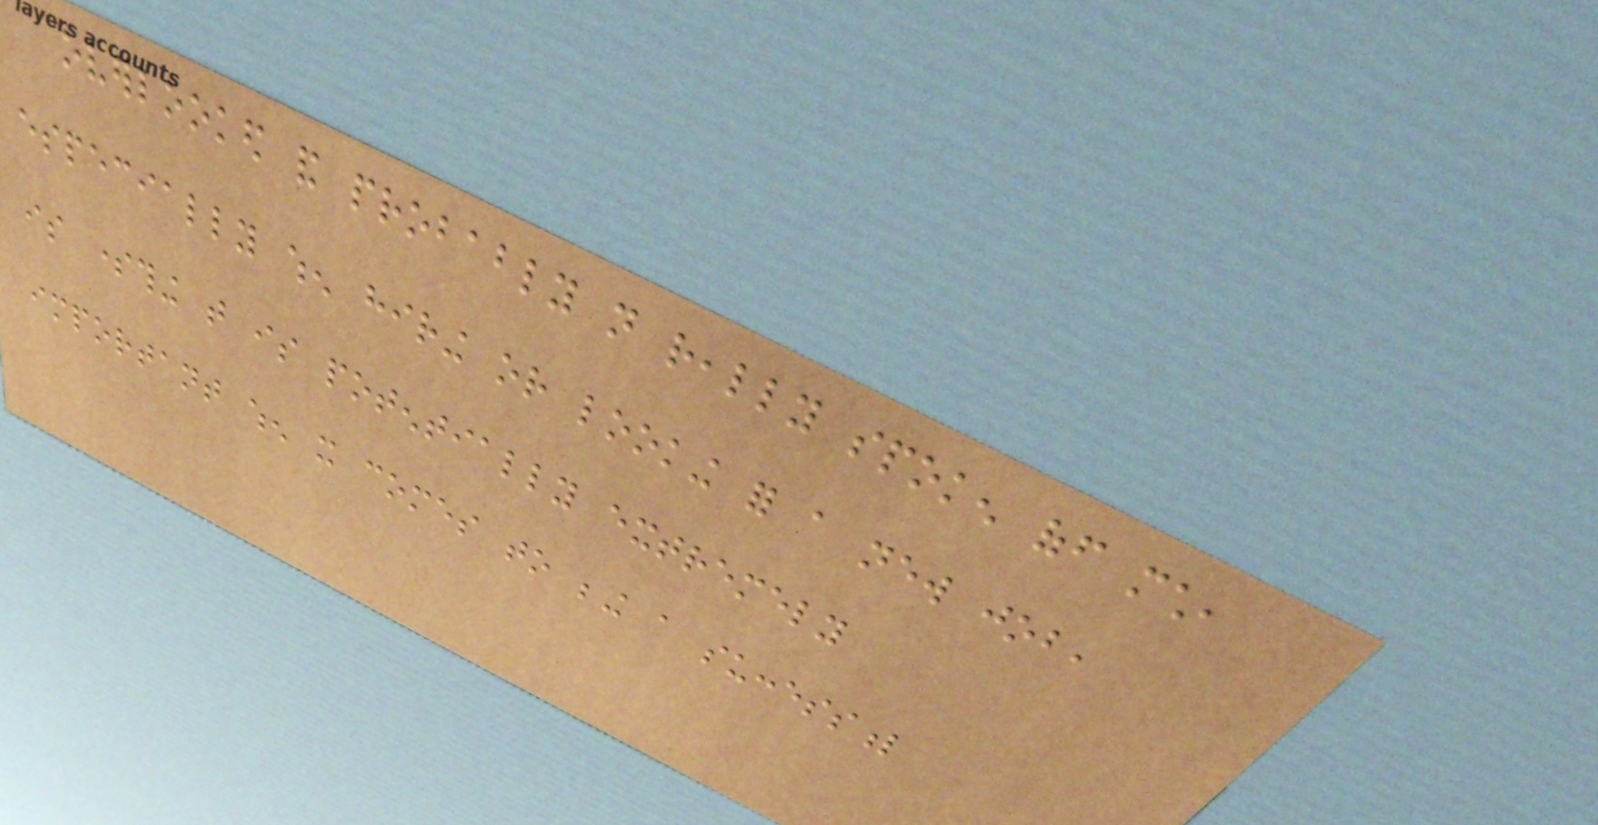overlooked and probably not really spoken off much,
especially when hiring or looking for a new job,
is something that is potentially extremely
important when it comes to being a successful
